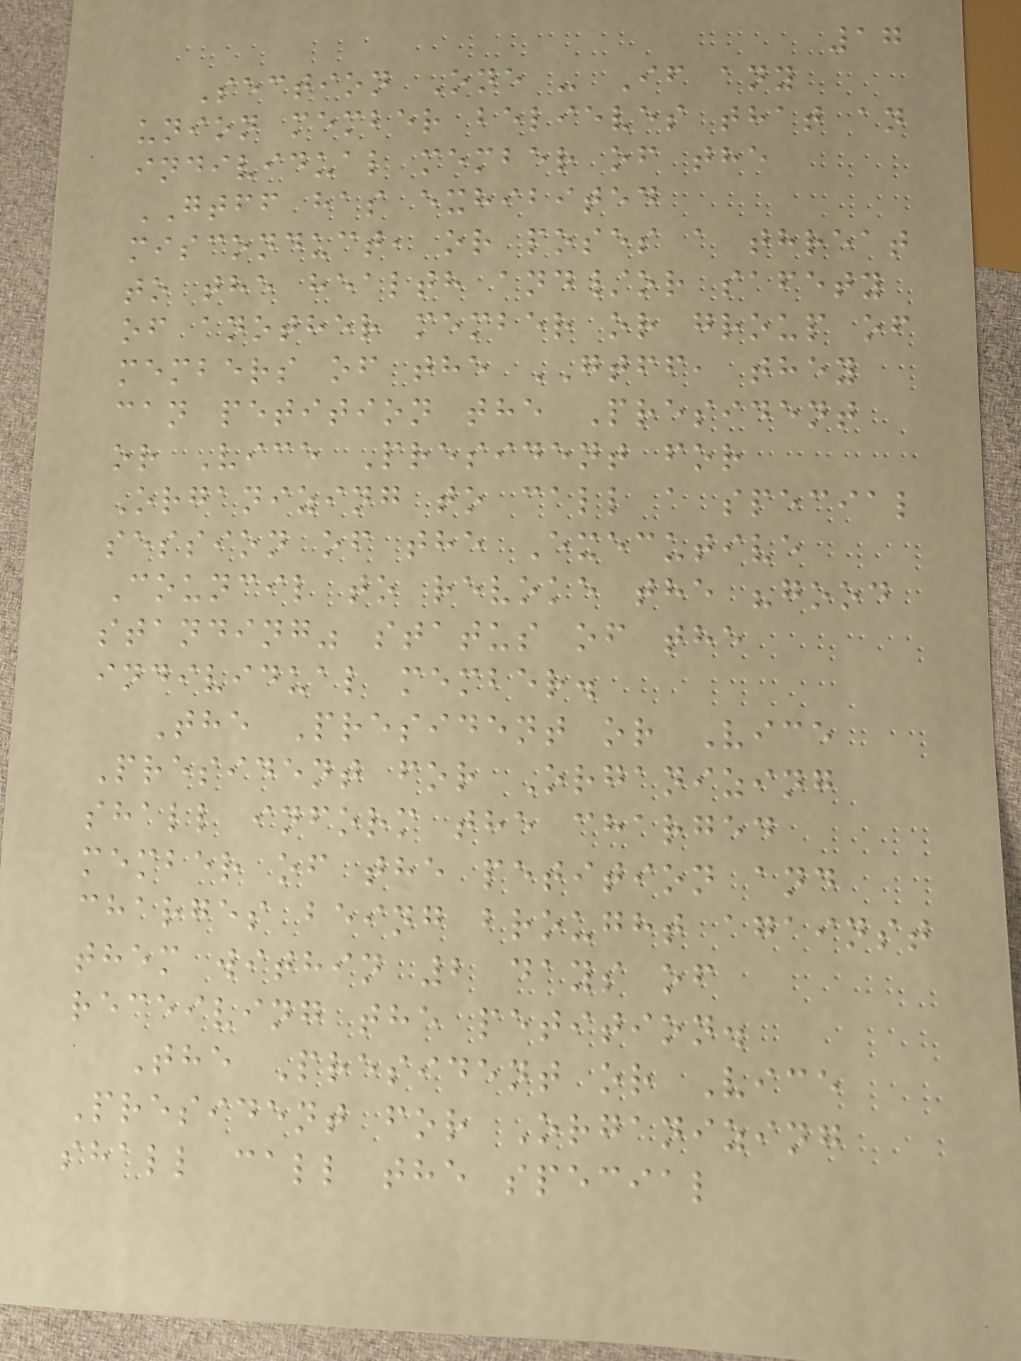17
Section One - If any
union member believes that an
individual member of the
GTFF has exhibited
misconduct, or poses a threat
to the health and/or safety
of another member or group of
members of the GTFF, they
can petition the President
or Vice President for
Organizing to call a special
session of the Executive
Council to revoke the "good
standing" status of the
individual member.
The President or Vice
President for Organizing
shall inform the charged
member of the petition and
charges being brought against
them within 2 days of
receiving the petition.
The President or Vice
President for Organizing
shall call the special
